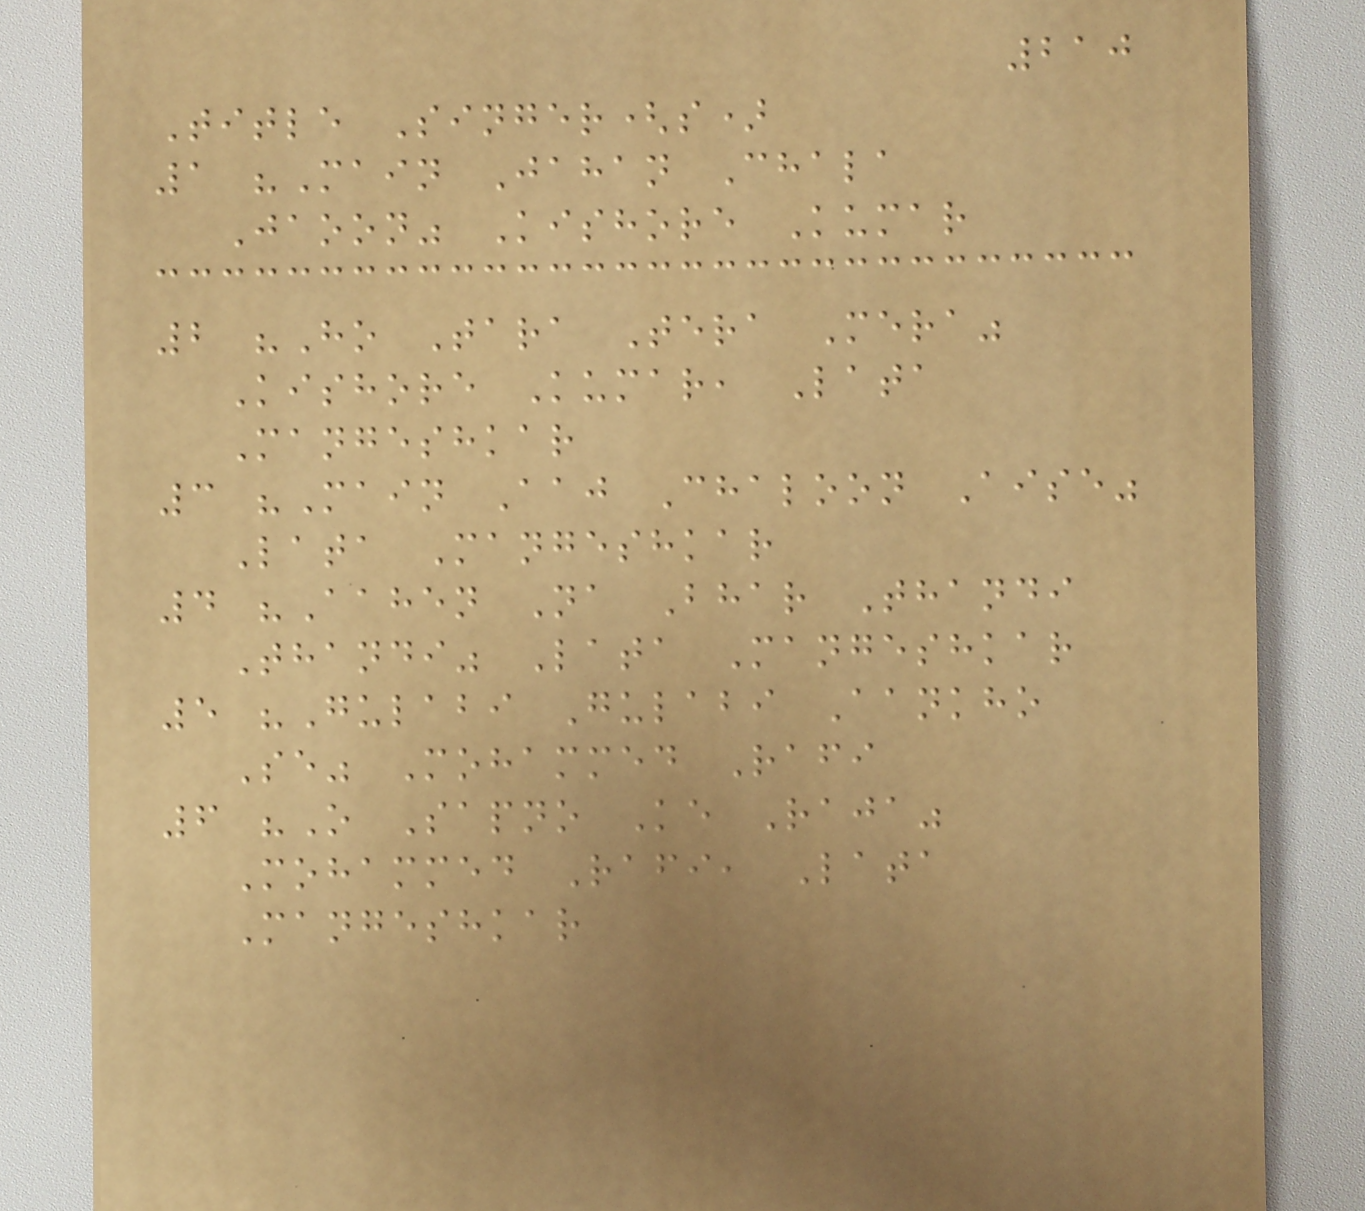210
Title Singer(s)
1 "Main Jahan Chala
Jaoon" Kishore Kumar
2 "Ho Tara Tera Mera"
Kishore Kumar, Lata
Mangeshkar
3 "Main Aaj Chaloon Aise"
Lata Mangeshkar
4 "Aahen Na Bhar Thandi
Thandi" Lata Mangeshkar
5 "Gulabi Gulabi Aankho
Se" Mohammed Rafi
6 "O Sapno Ke Raja"
Mohammed Rafi, Lata
Mangeshkar
